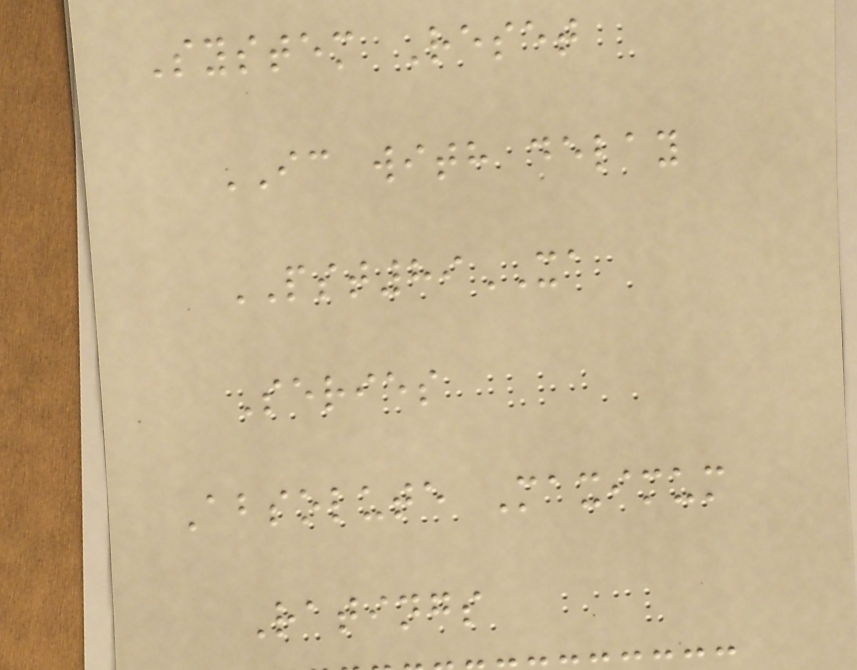System Reset
IC with delay
PST89XA
Series
Absolute Maximum
Ratings
